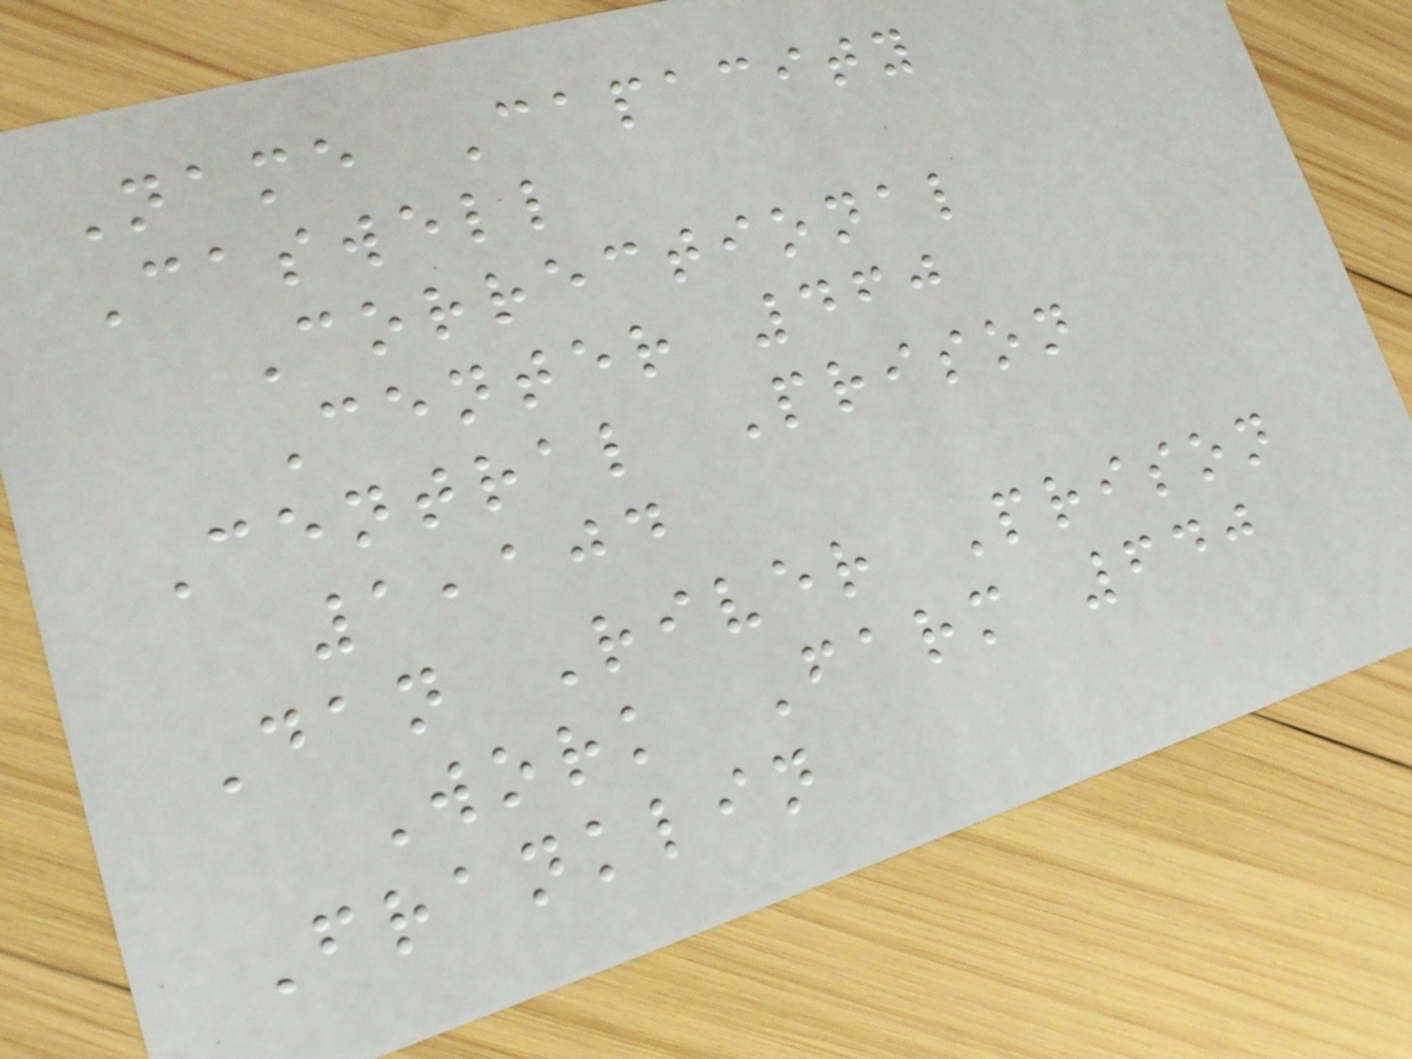Name Capacity
Caswell
Correctional
Center 460
Central Prison
1,104
Dan River Prison
Work Farm 640
Franklin
